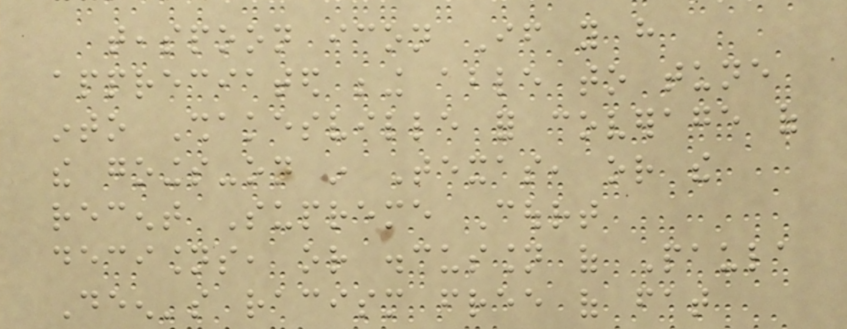teaspoon icon If you have
appreciated being able to tune
into Shakesville for coverage of
the goings-on in Texas, or the
recent Supreme Court
decisions, or discussion of Paula
Deen's racism free of fat
